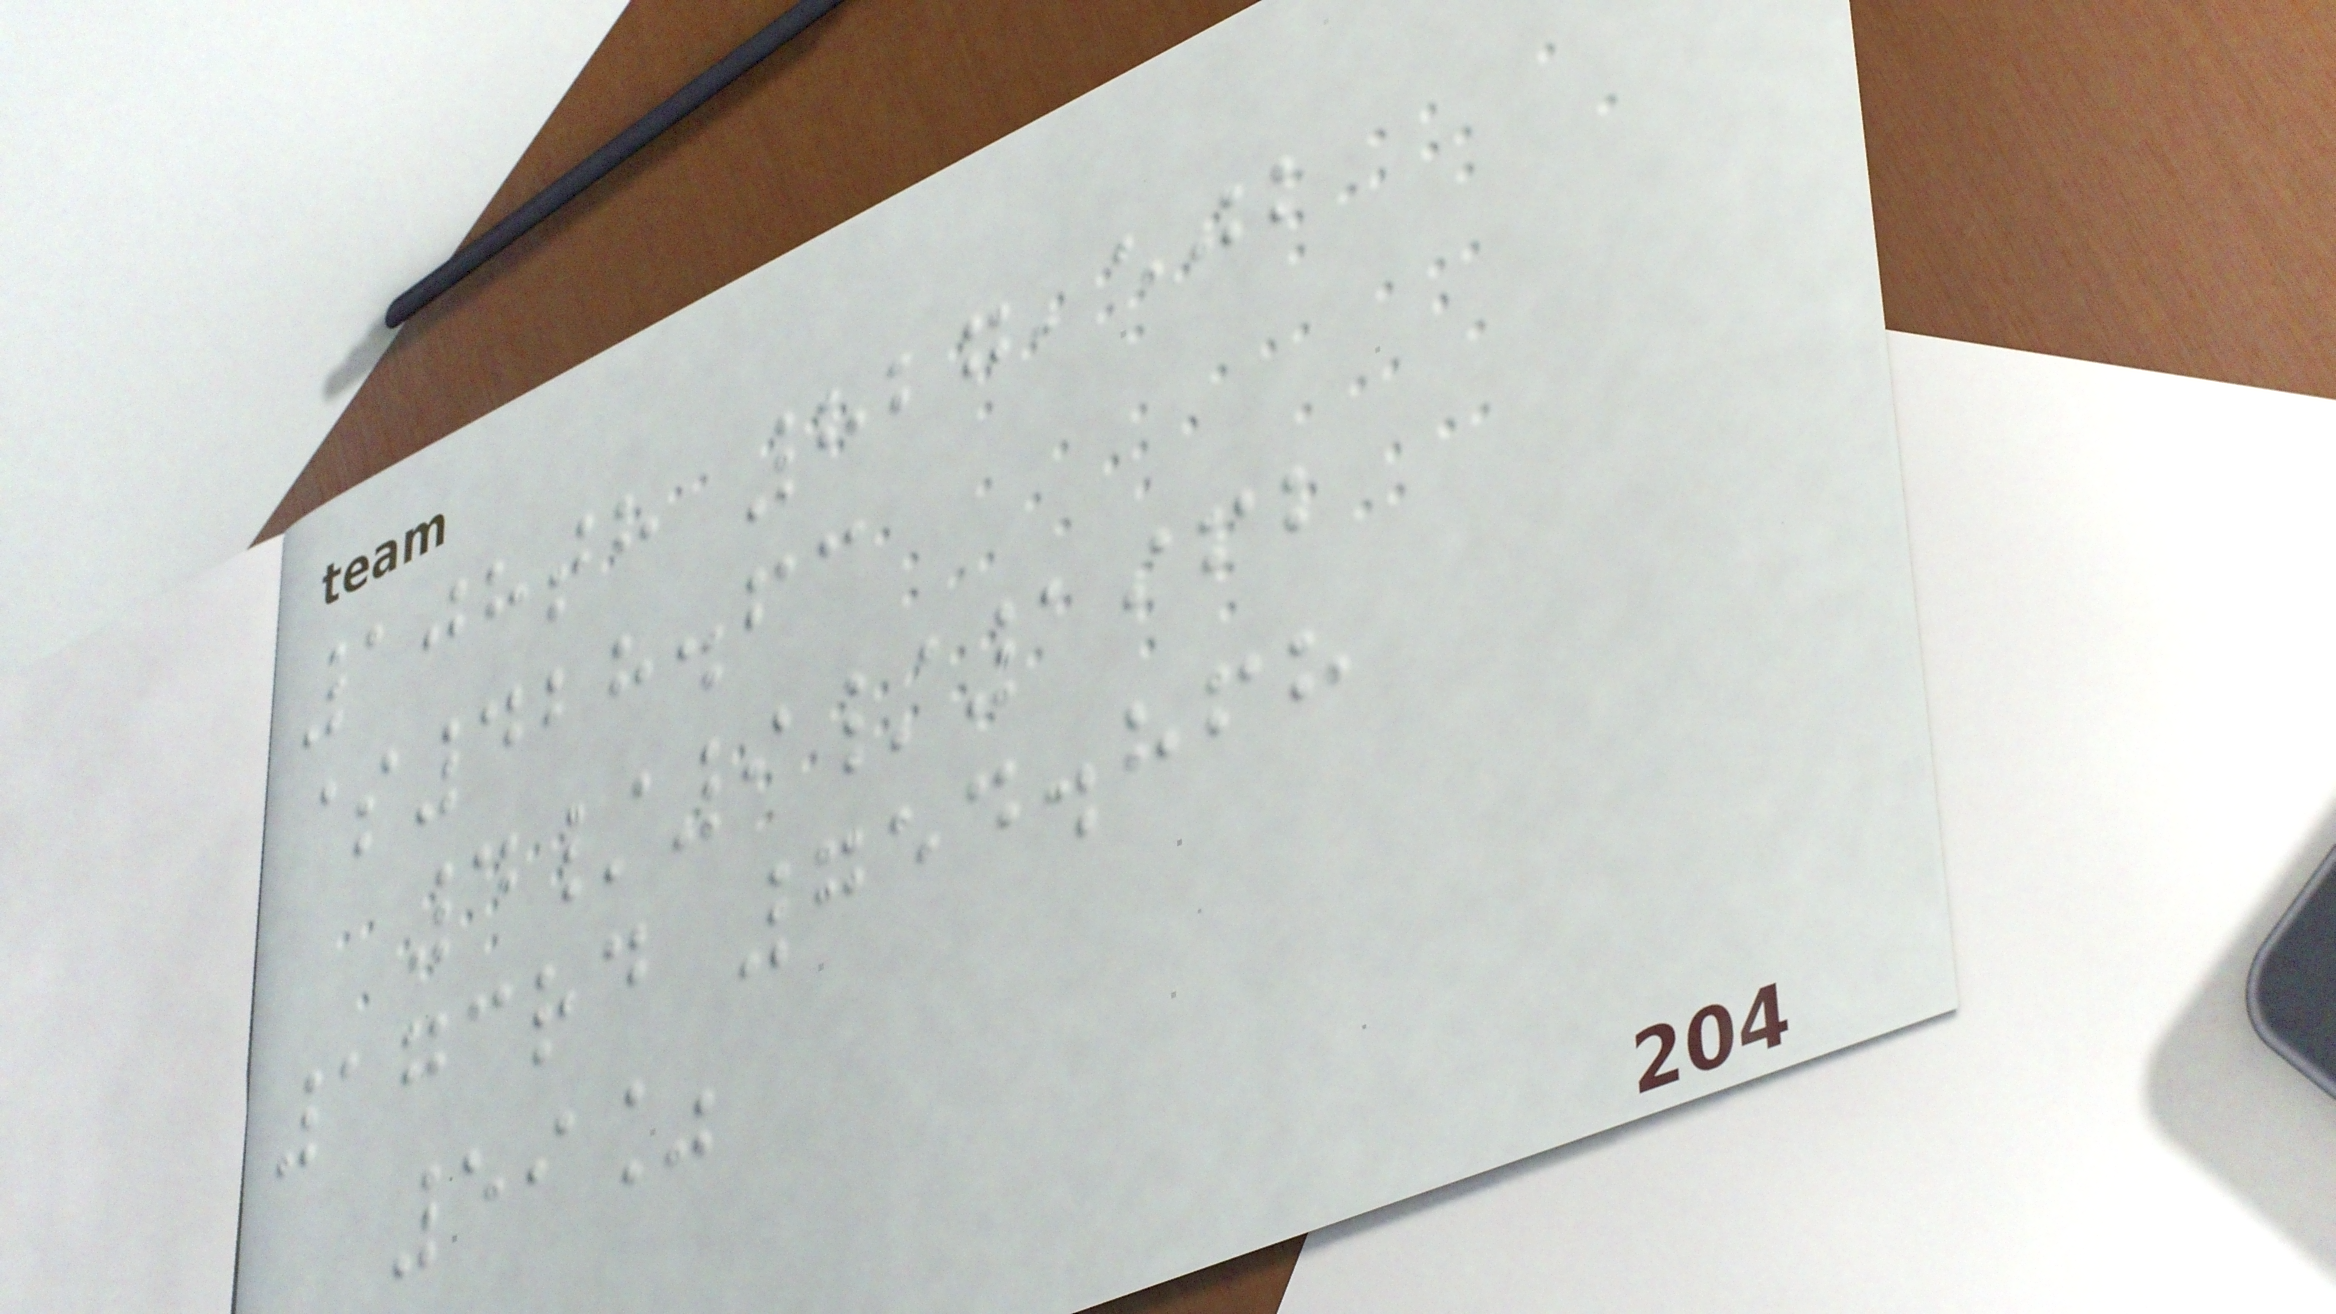108th 827,502
$428.63
4/9/1962
173rd 754.868
59%
